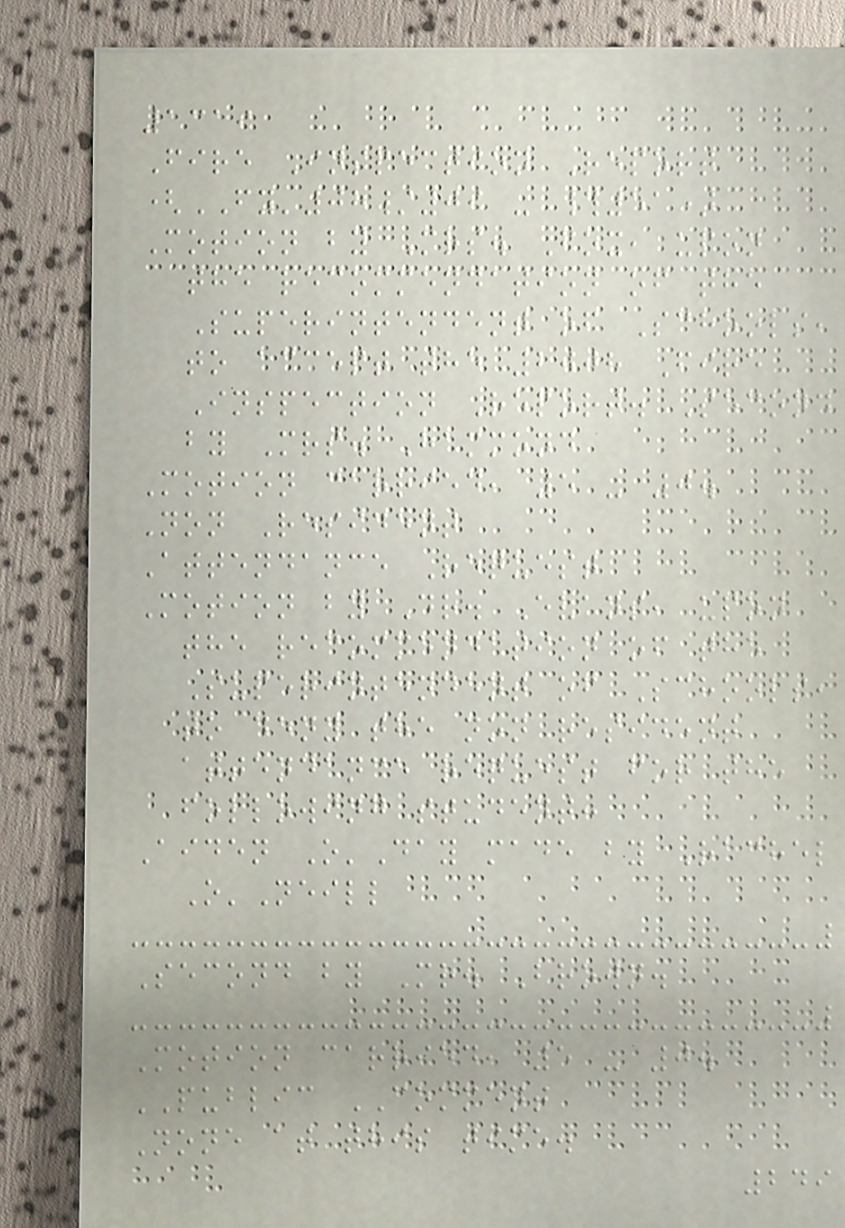1319
Fire Inspection Report
(FY'08/09 - #51)
Motion by Mrs. Fox, upon
the recommendation of the
Superintendent of Schools,
to accept the 2008 Fire
Inspection Report. Second
by Mrs. Hammond
Motion carried, 5 - 0.
Non Resident
Attendance Request
Motion by Dr. Evans, upon
the recommendation of the
Superintendent of Schools,
to deny the non resident
attendance request for the
following student:
Aiden O'Day made by Rachel
O'Neill
Second by Mr. Brown.
Motion carried, 5 - 0.
PUBLIC COMMENT
None at this time.
249
